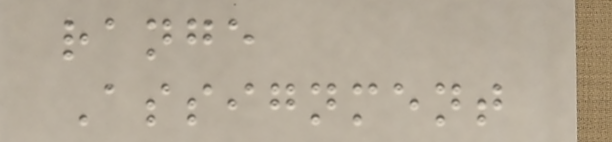range
Assignment
